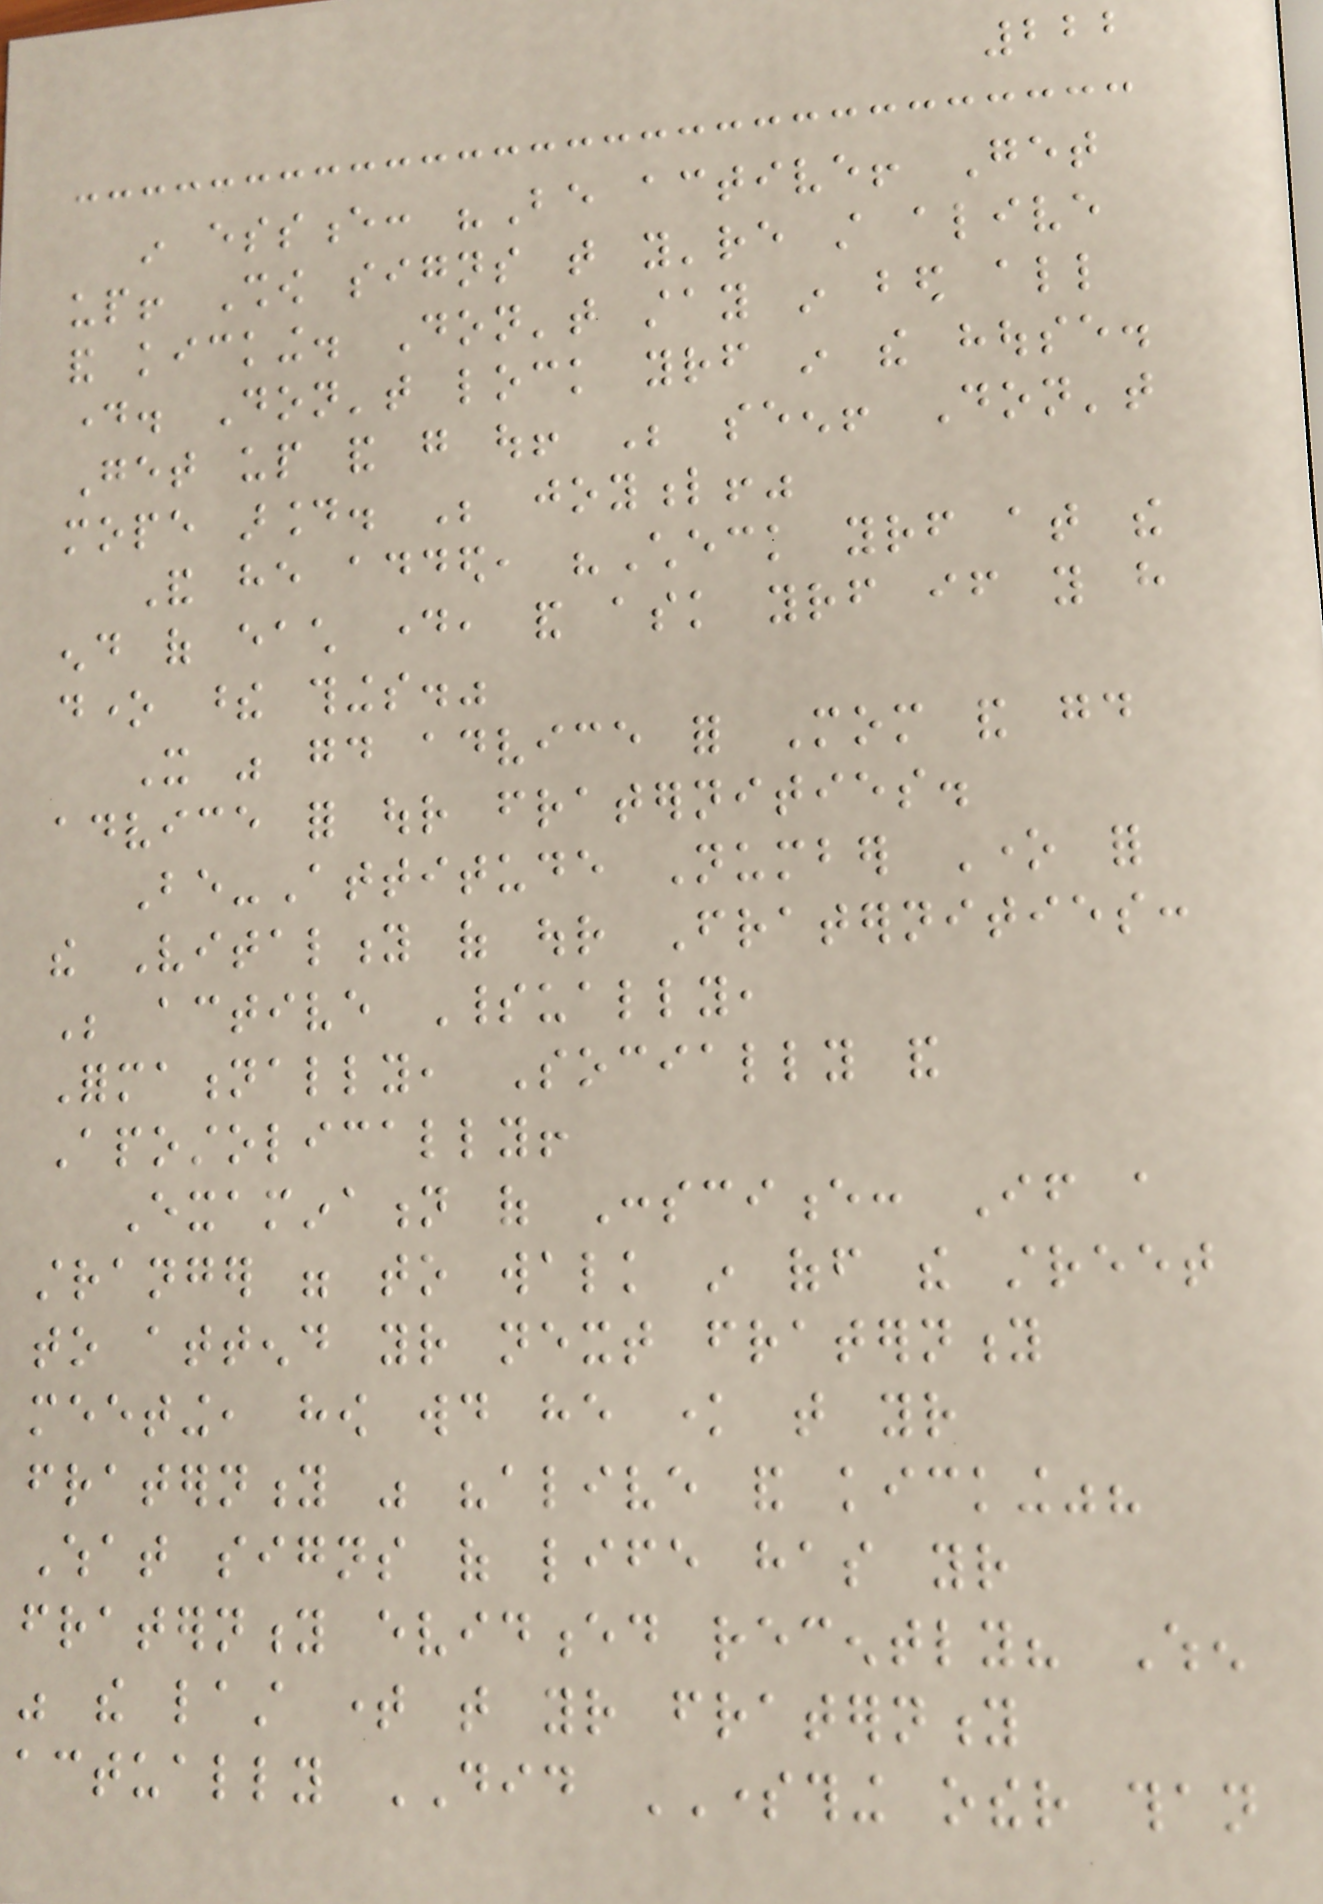222
in essence: "Be active! Get
up! Show signs that you're still alive
and kicking. Don't stay in bed all
day. Don't lock yourself in the house.
Get up and go out! Be seen! Don't
mope around. Be joyful!"
And he added, "Check yourself at the
end of each day, and ask yourself if you have
done these things."
It was good advice for Mom and good
advice for our fraternities.
Be-Attitude Number One for
the Vitality of our Fraternities:
Be active Spiritually,
Formationally, Socially and
Apostolically!
Examination of Conscience: If a
stranger were to walk in off the street
to attend your next fraternity
meeting, how would he know that your
fraternity was "alive and kicking"?
What signs of life has your
fraternity evidenced recently? When
was the last time that your fraternity
actually DID SOMETHING other than
